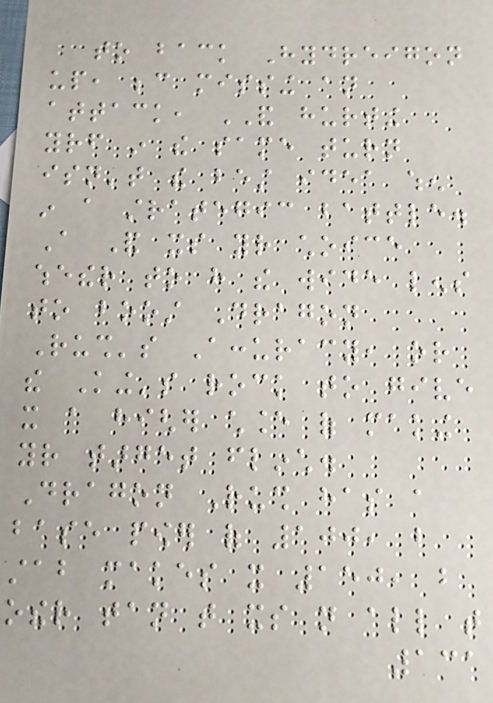to back Hydreigon
up, because missing an
attack, AND hurting
yourself in the same turn
isn't the best idea when
in a strategic battle.
A And its your choice
whether to have the wide lens
to boost Dragon
Rush's Accuracy, or
the King's rock to give
it a higher chance of making
your target flinch.
Dragon Rush has a
base power of 100, but
stab makes it 150, but
other tan that its not all that
131
